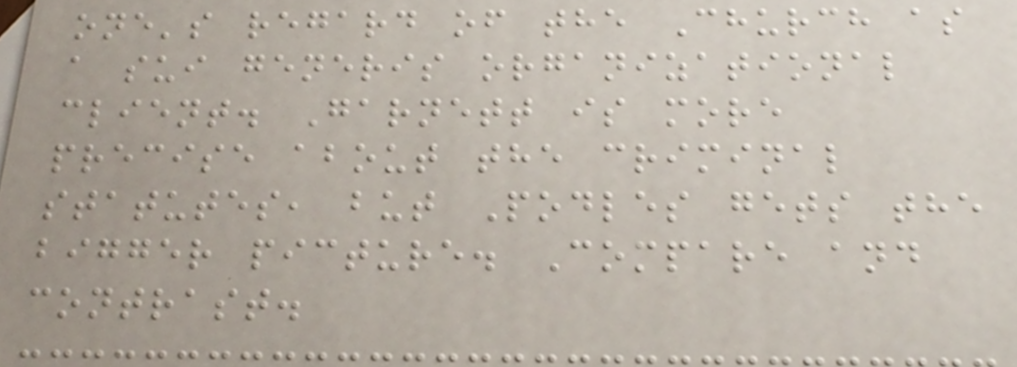one's regard of the Church as
a sui generis organizational
client. Garnett is more
precise about the criminal
statutes, but Podles gets the
bigger picture. Compare and
contrast.
